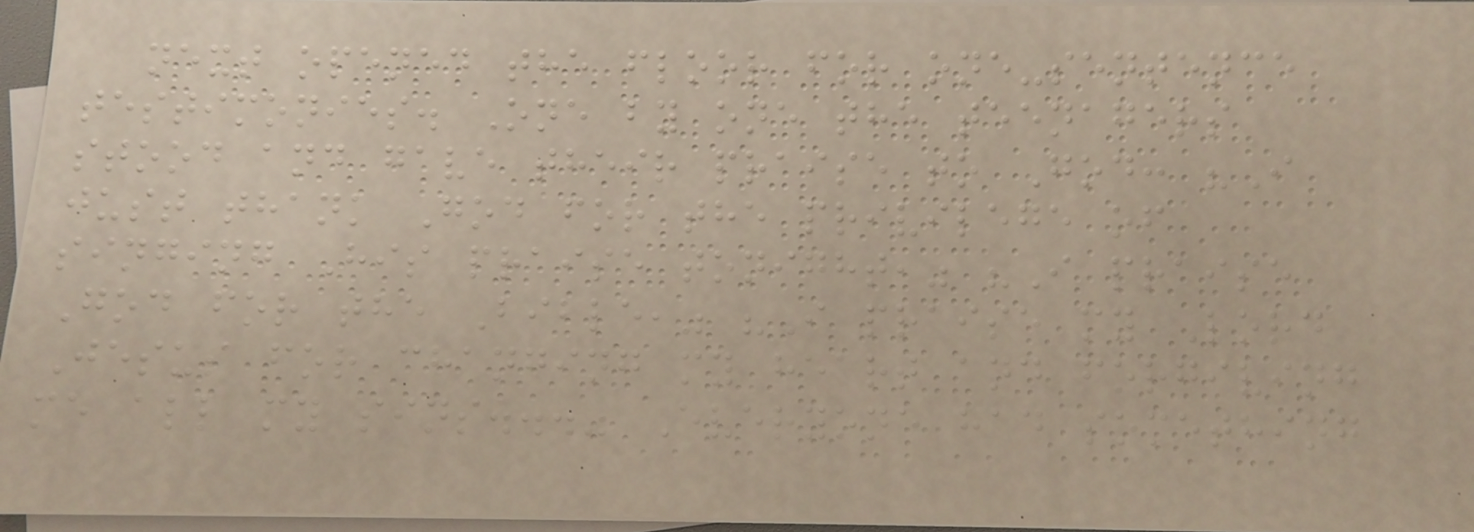next opened the floor for one-sentence
testimonies. One by one the teenagers
stood and gave their praise to God: "I
just thank God for the privilege of
singing His praise tonight," "I praise
God for the Bible," "I praise my Lord
Jesus for changing my heart and forgiving
me all my sins..." Everyone had something
